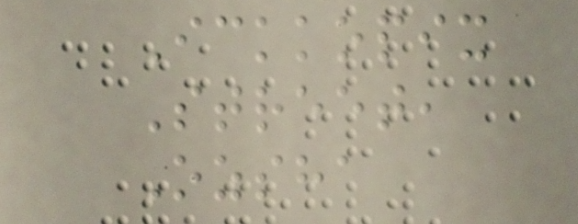Ickkopix
Street,
Ozsha
